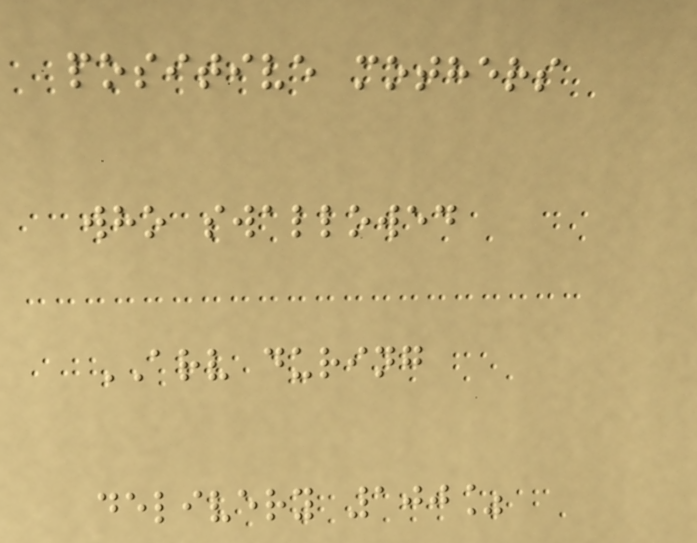positive mothers
who swallowed
ARV during
delivery 100%
